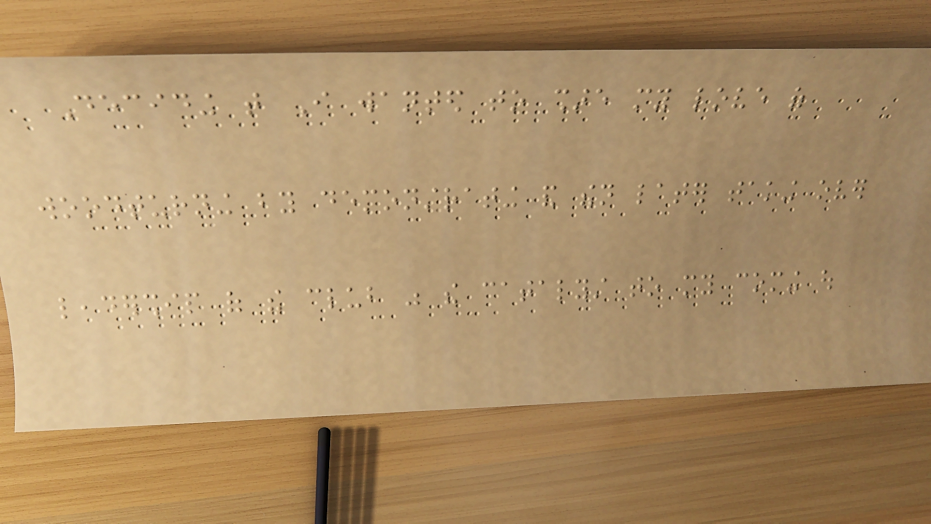Deciding that I wanted to share my love of
woodturning by demonstrating and then later taking over
leadership of the club was the catalyst to my coming out
